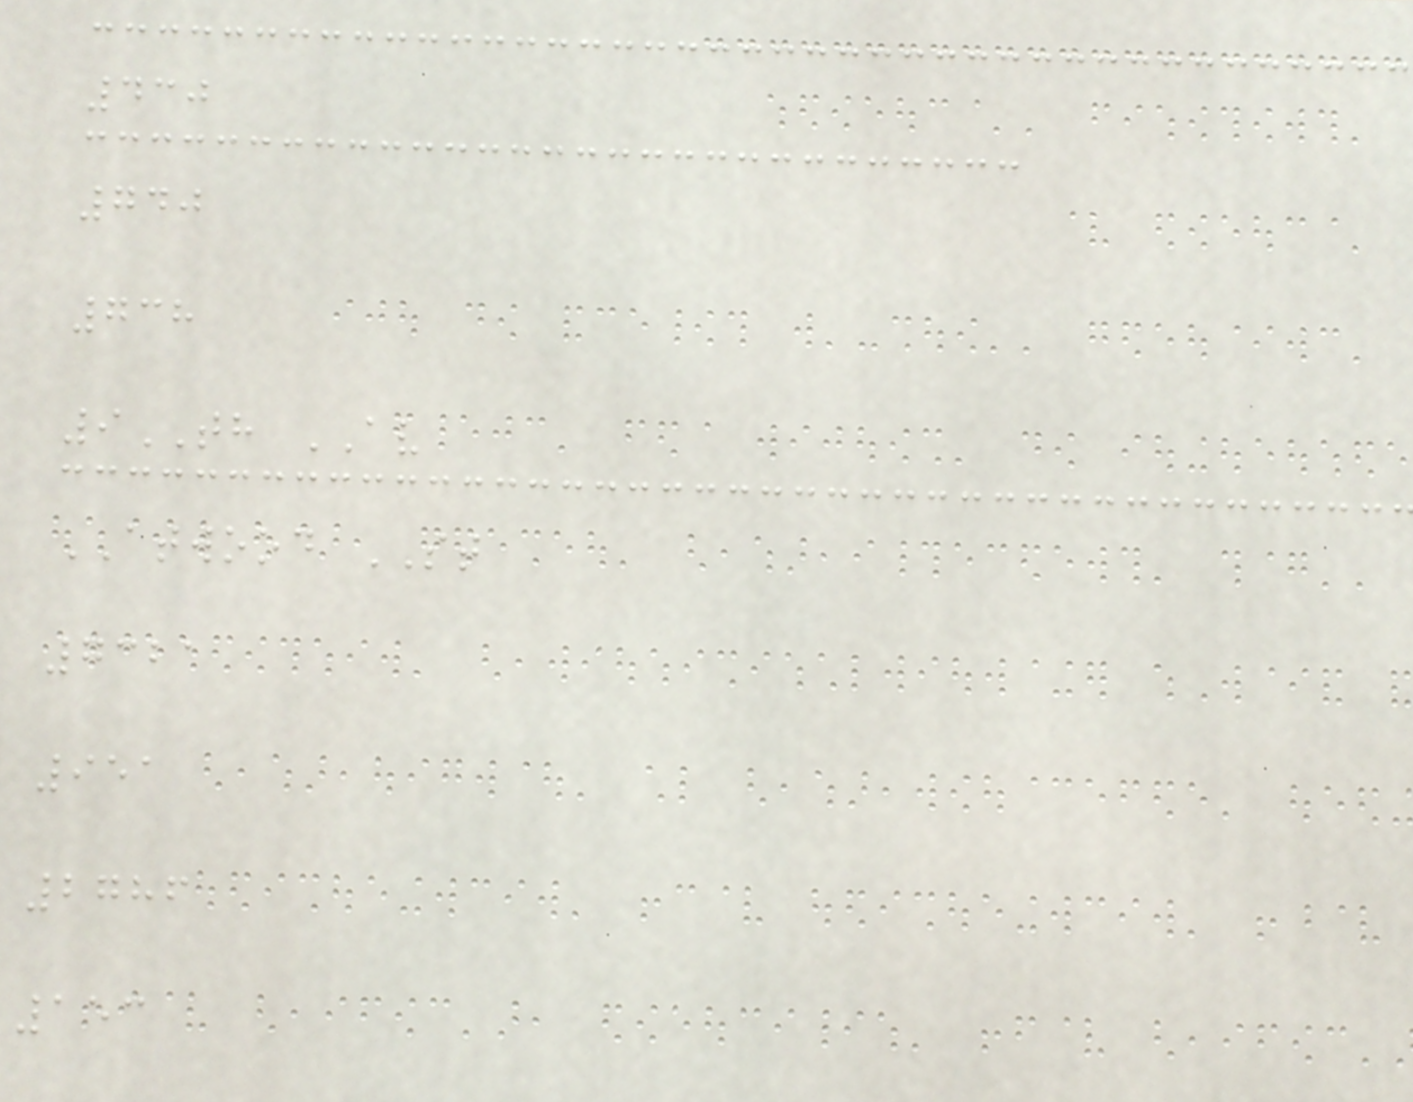430
740
738
9TH AV
ATWOOD ST
7321
951
2786
153
